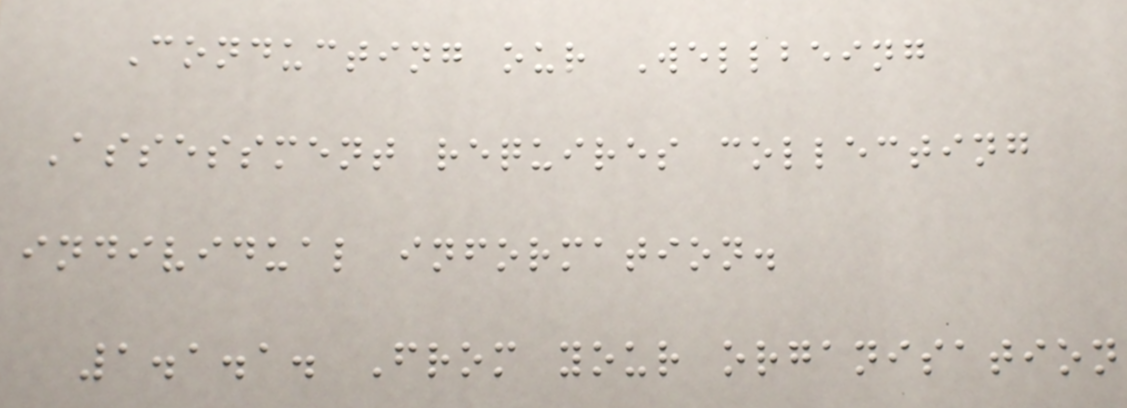Conducting our Wellbeing
Assessment requires collecting
individual information.
1.1.1. From your organisation
